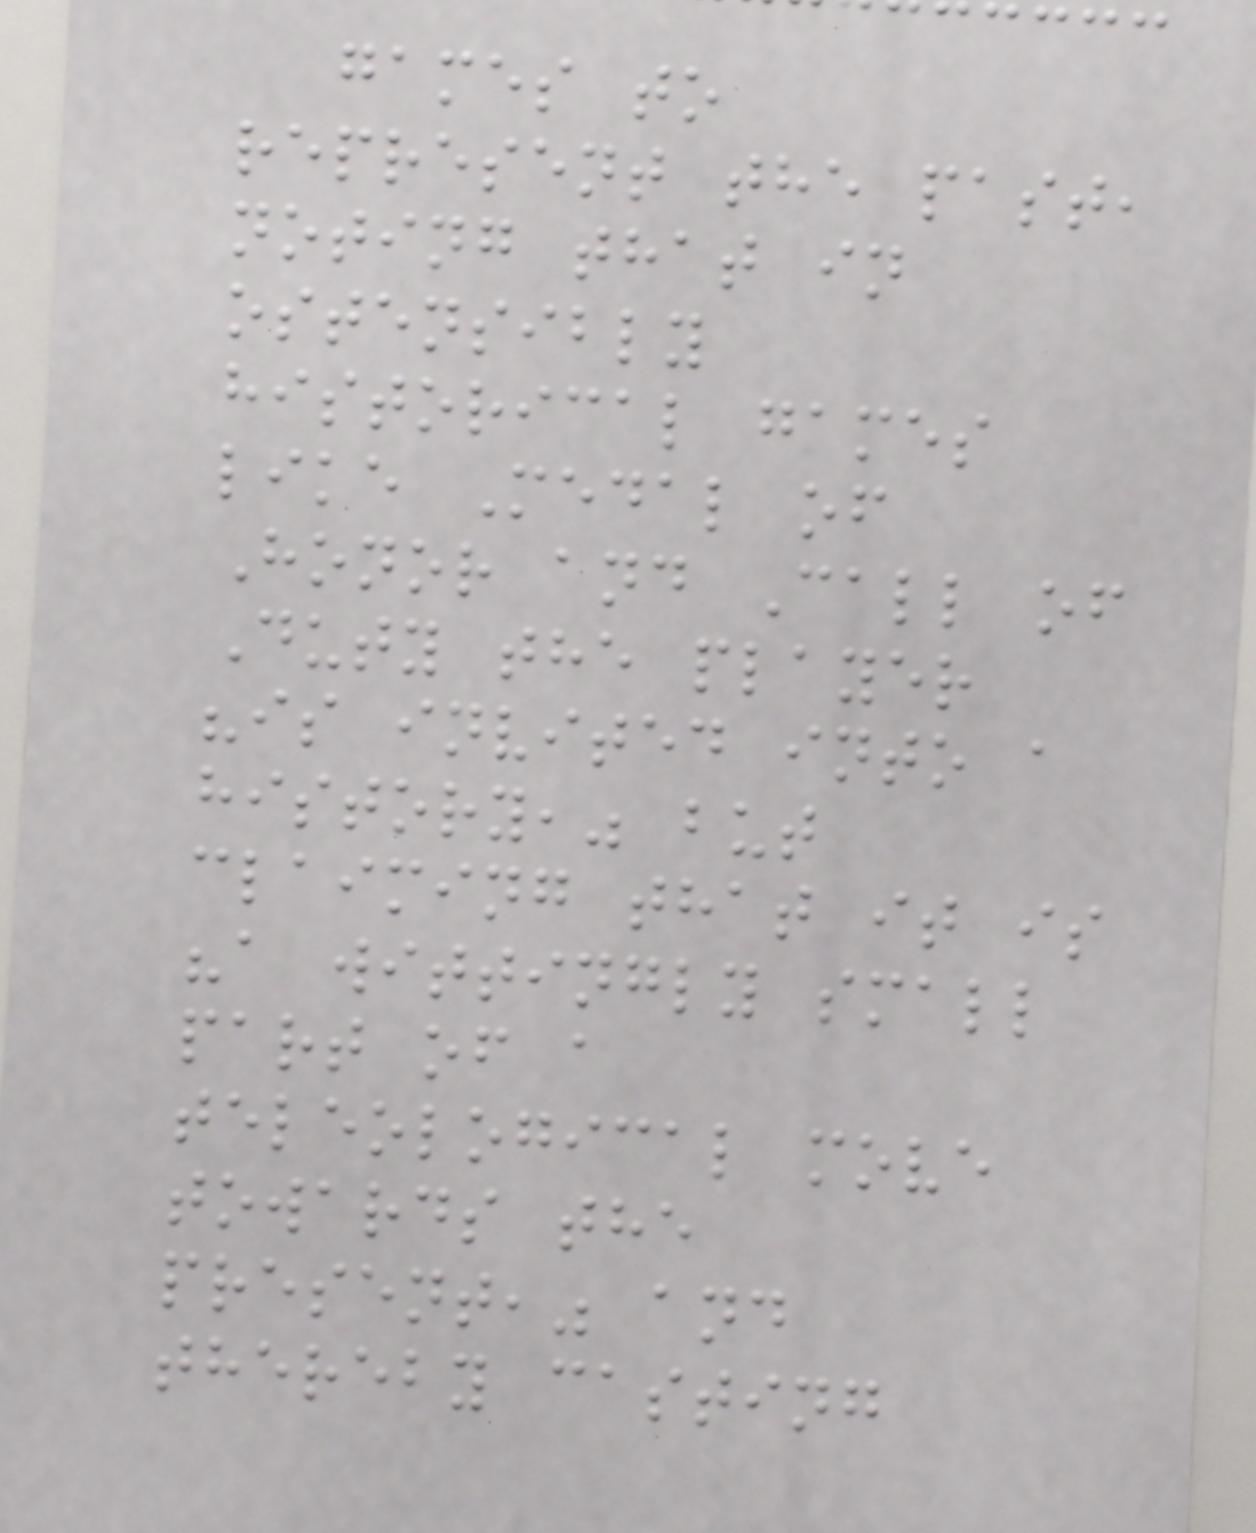games to
represent the past,
noting that in
ostensibly
historical games
like Medal of
Honor and Call of
Duty the player
"is invited into a
history," but
claiming that it is
"a wittingly small
part of a
teleological move
towards the
present," and
thereby casting
